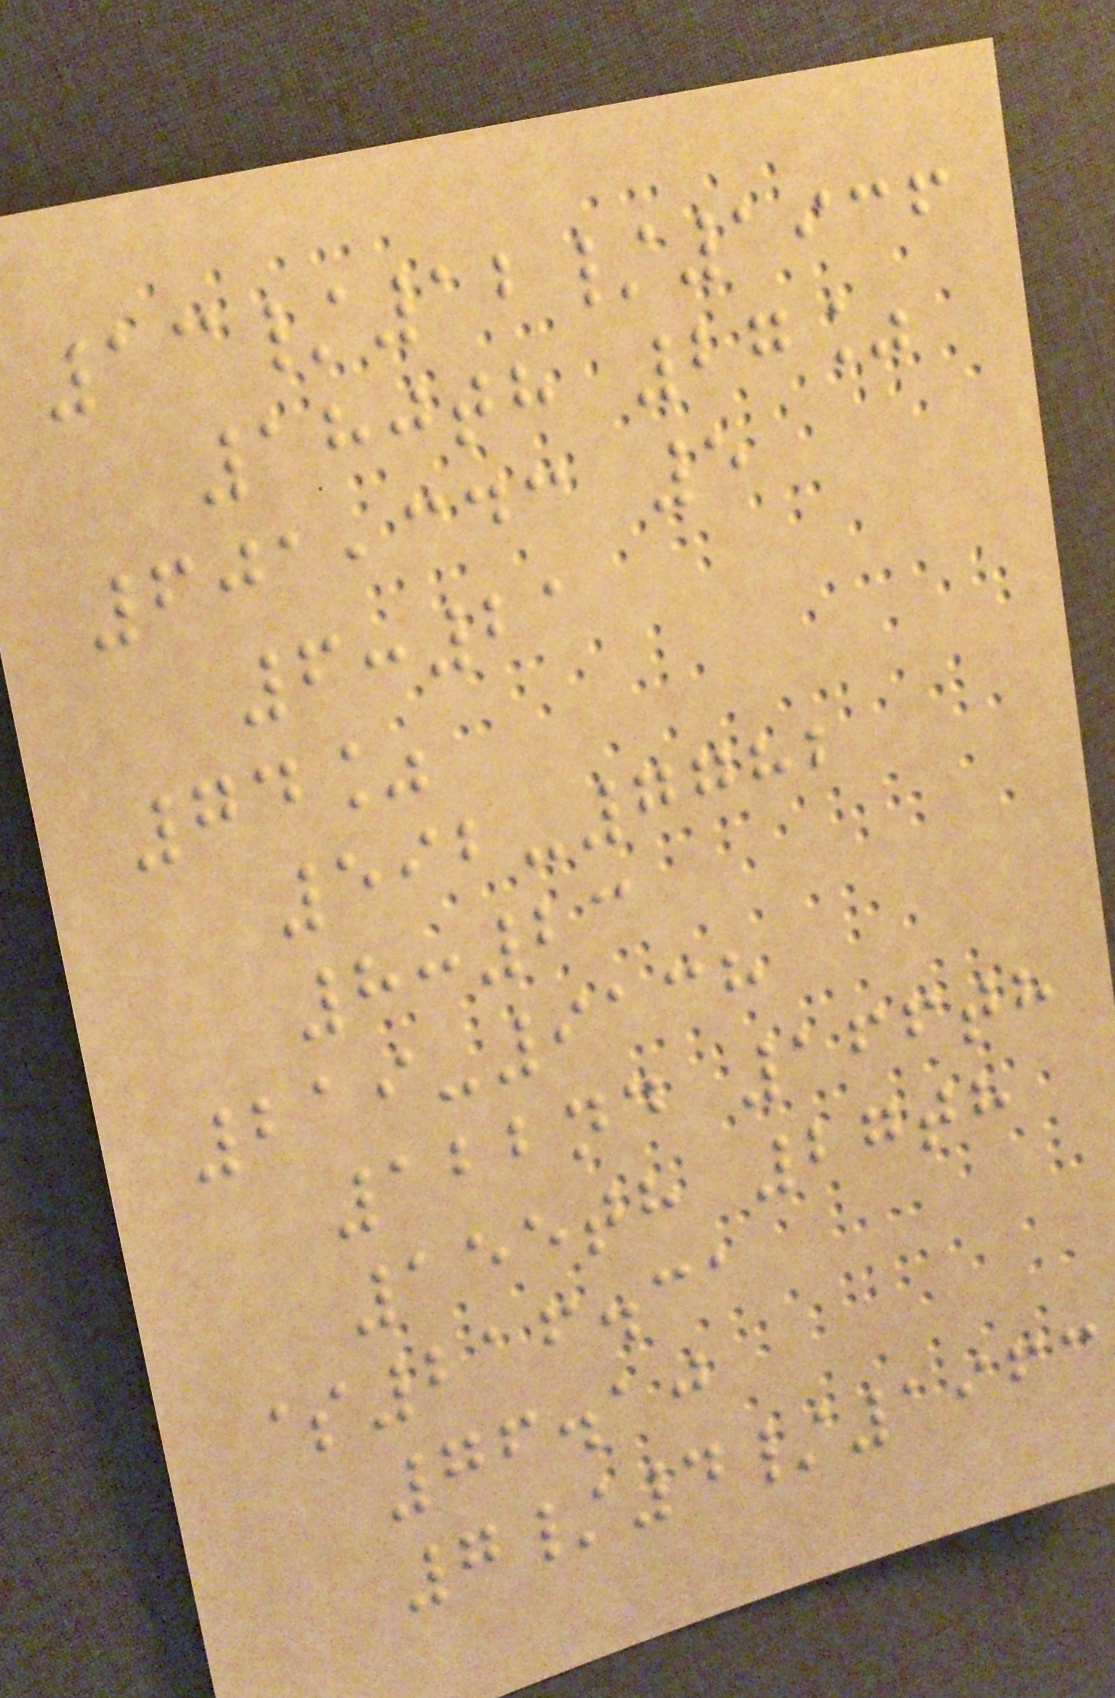13/12/1936
180th 27%
601,343 5
6:21
74%
592-7782
8:23
219-9138
122nd 166th
155th 27th
$216.31
76.10
7/4/1963
